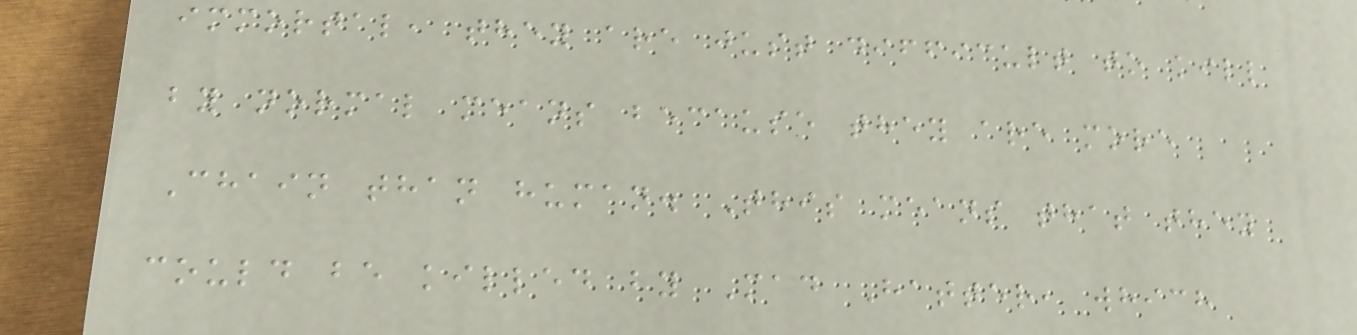immortal, they are just difficult to kill
by normal means because they are more
Chain than human. This means that they
could be killed by Mad Hatter, which
